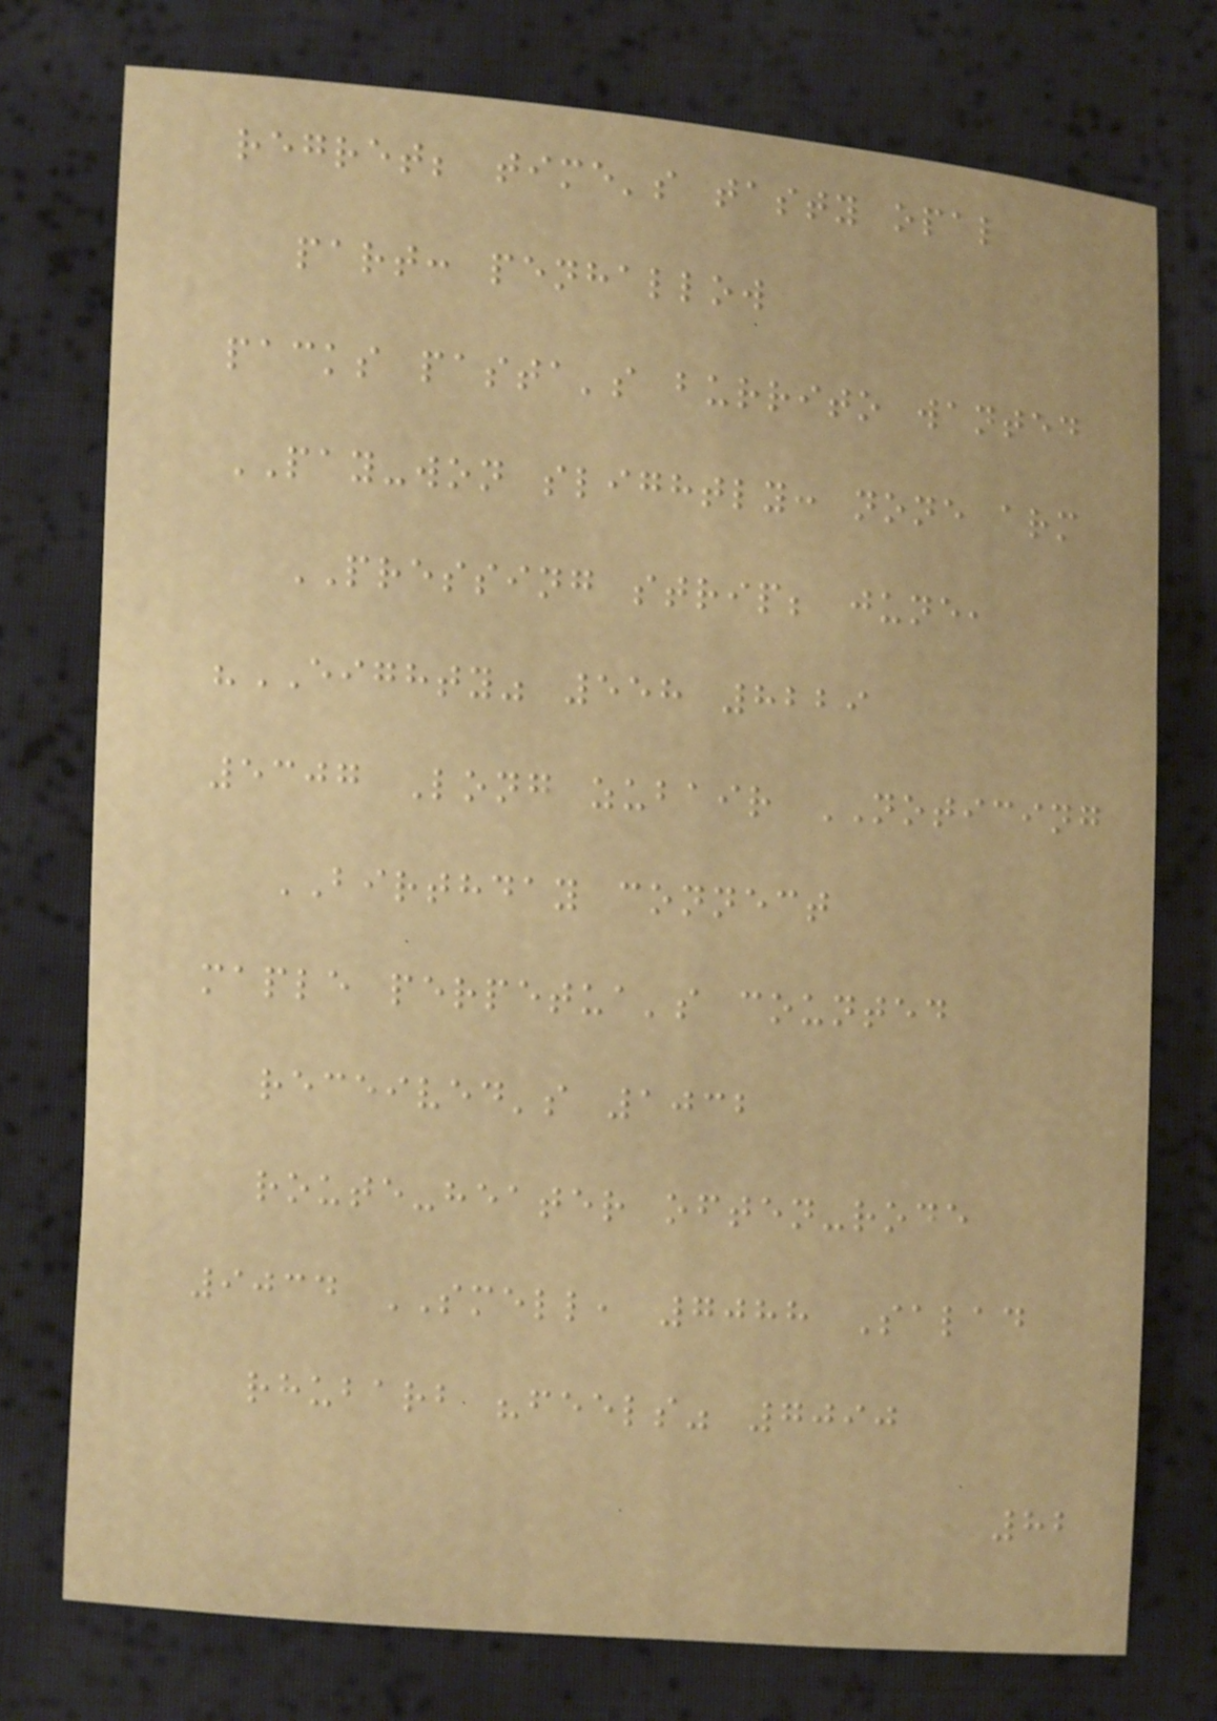regret; time's tasty opal
part: penhallow
packs pasta's burrito wanted
PAY-won slightly: none arm
PRESSING strip; june,
"EIGHTY" 558 8229
5307 Long zubair NOTICING
BIRTHDAY connect
maple perpetua's counted
received's 1032
route-heater often-rode
9034 SMELL, 7088 Salad
rhubarb "feels" 7090
82
